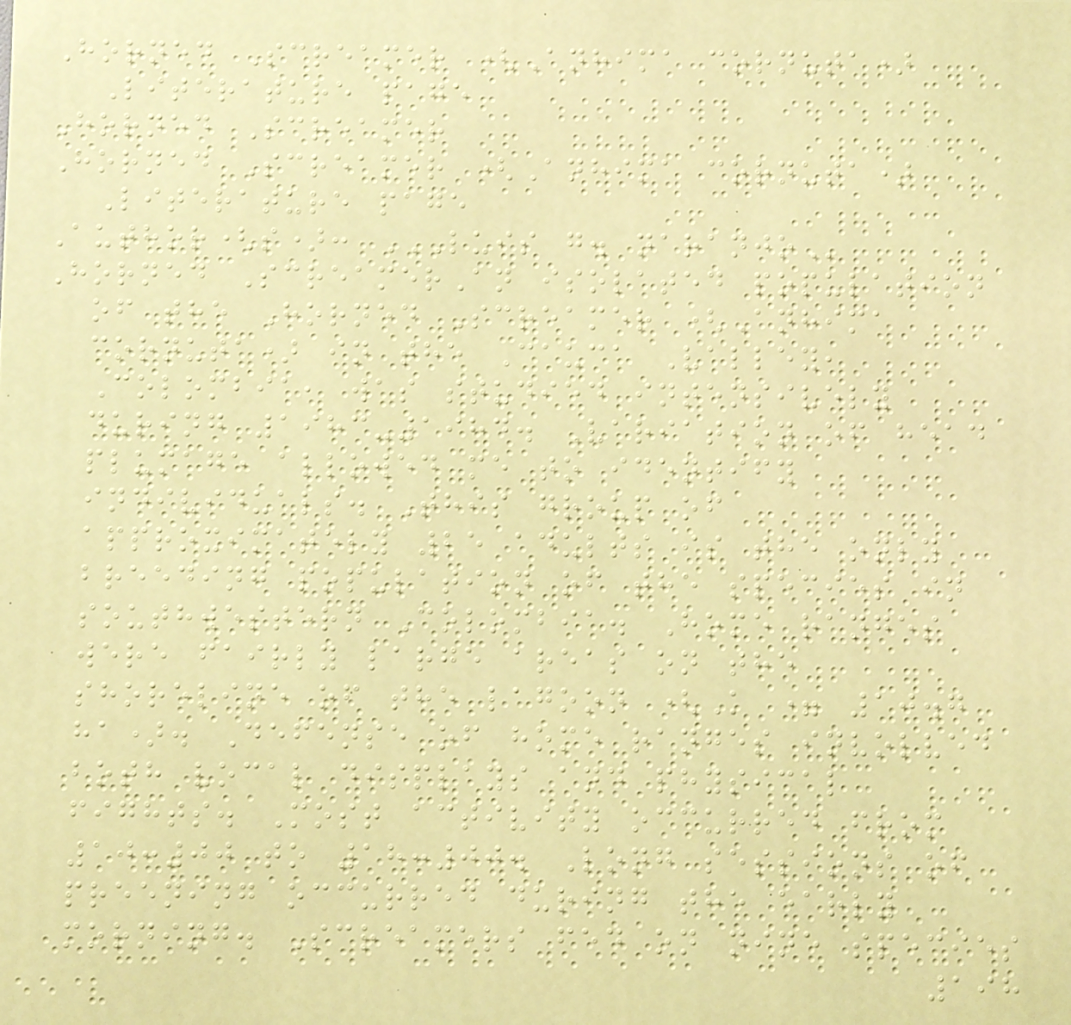Horned Screamer (Anhima cornuta)
Literature page
Horned Screamer
Horned Screamer (Anhima cornuta)
Literature page
Author(s): LUIS G. NARANJO
Horned ScreamerAn isolated population
of the Horned Screamer (Anhima
cornuta) in the Cauca Valley,
Colombia, was studied intensively
during 1983-1984. Variation of head
plumage allowed me to identify
individuals. This group of
approximately 25 adults is the only
breeding population of the species in
southwestern Colombia. Home ranges
were fairly large areas on the
shoreline of the lagoon (K = 10.7
ha). Defense of home ranges involved
both vocal displays and physical
fights. Most activity occurred from
10:00 to 18:00. Long sessions of
preening occurred during the early
morning. Screamers fed on nine species
198
